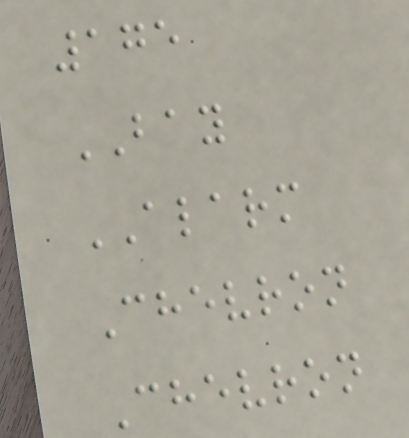175
BAY
ALARM
Chevron
Chevron
